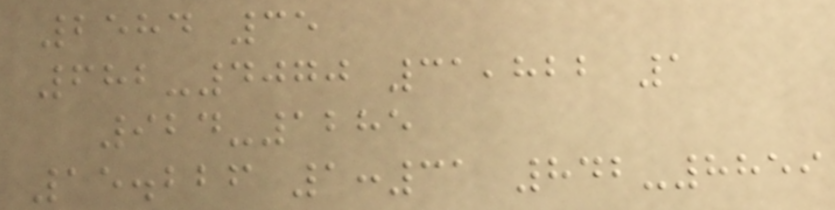2584 35
682-4070 31,822 1
924-1285
15.226 1:31 842-8859
